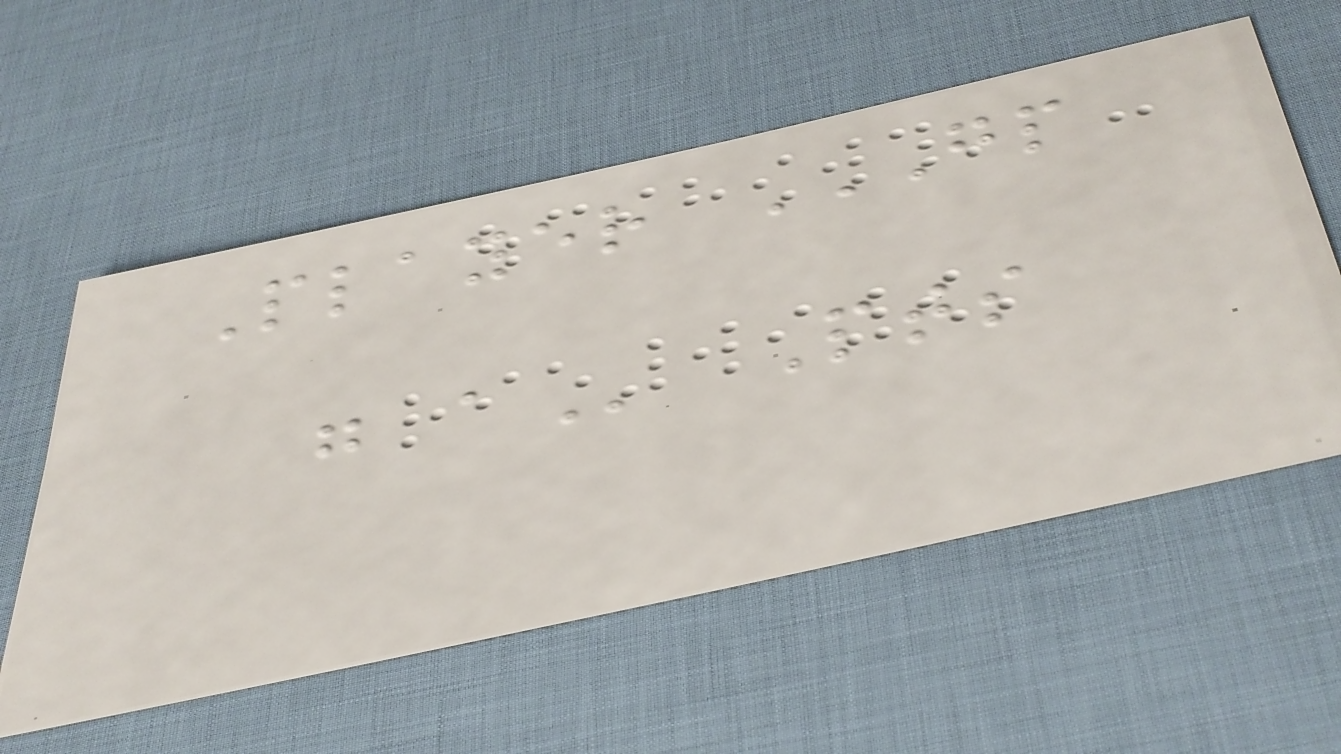Player GP
G A Pts
